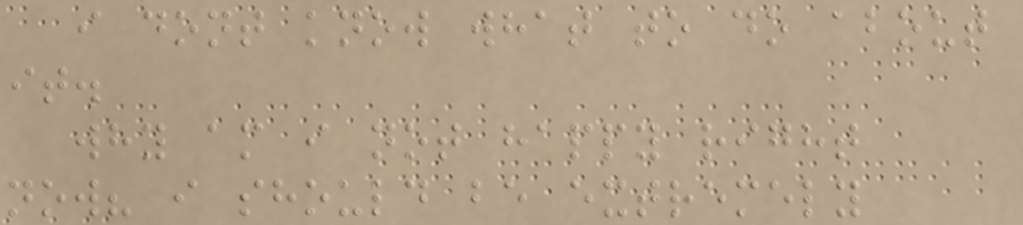i dont know what to do about
it.
why am i not happy right
now? i should be extremely
